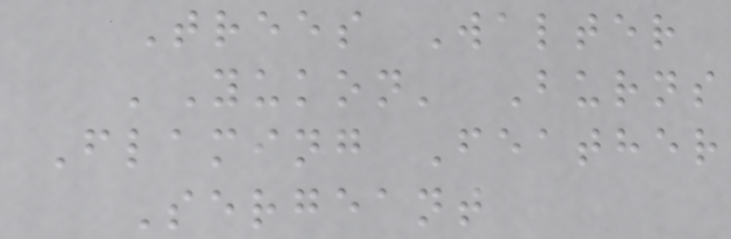Trees Walter
'Yukon' Burns
Flaming Feather
Sergeant
